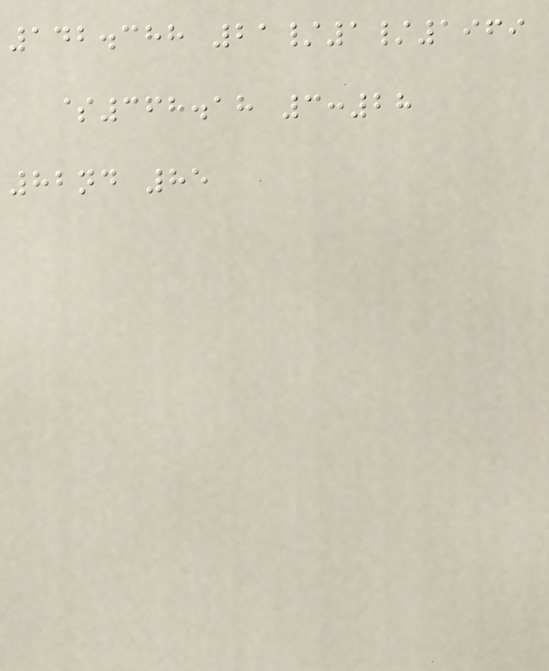142.388 21/1/1969
$368.18 3:28
82nd 85
